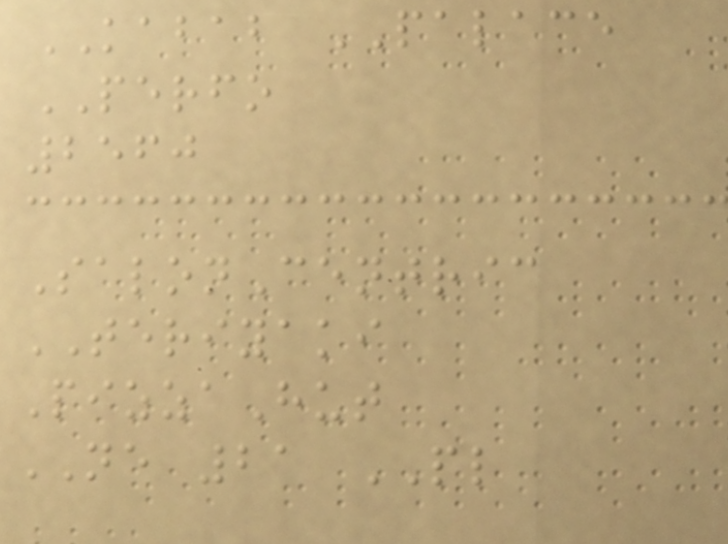KABAB PALACE
PERFO
2560
SalonCentric
TERIYAKI
PizzaHut
NE 21 PL
